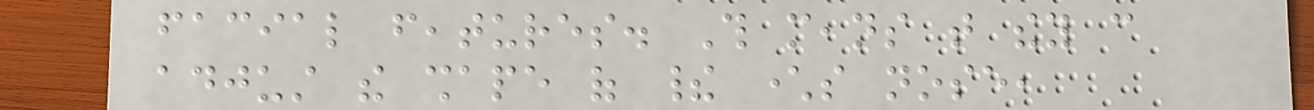facial features. This means that they can
adjust the shape of their characters nose,
